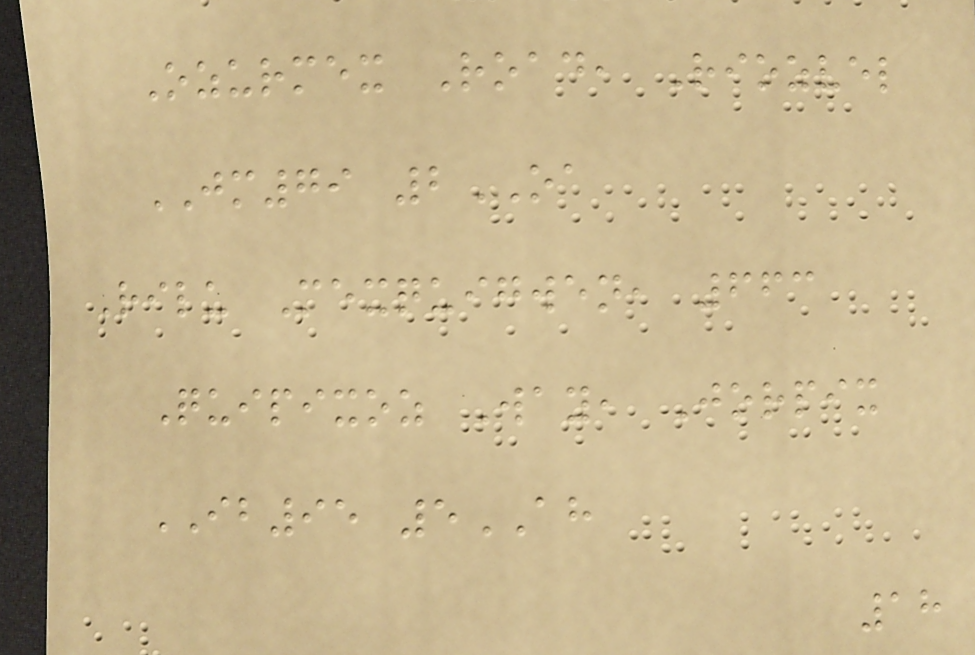Ozurmex Road, Riozvel
JM79 2OA
Rilu Mexquigwen, 663
Quipixoz Way, Jorpix
IB95 5AH
18
